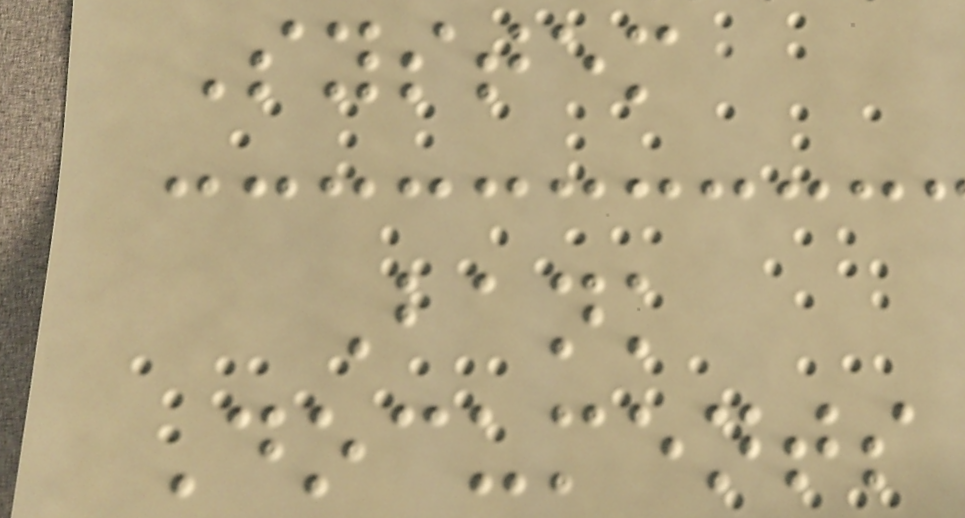System
Bank
Documents
